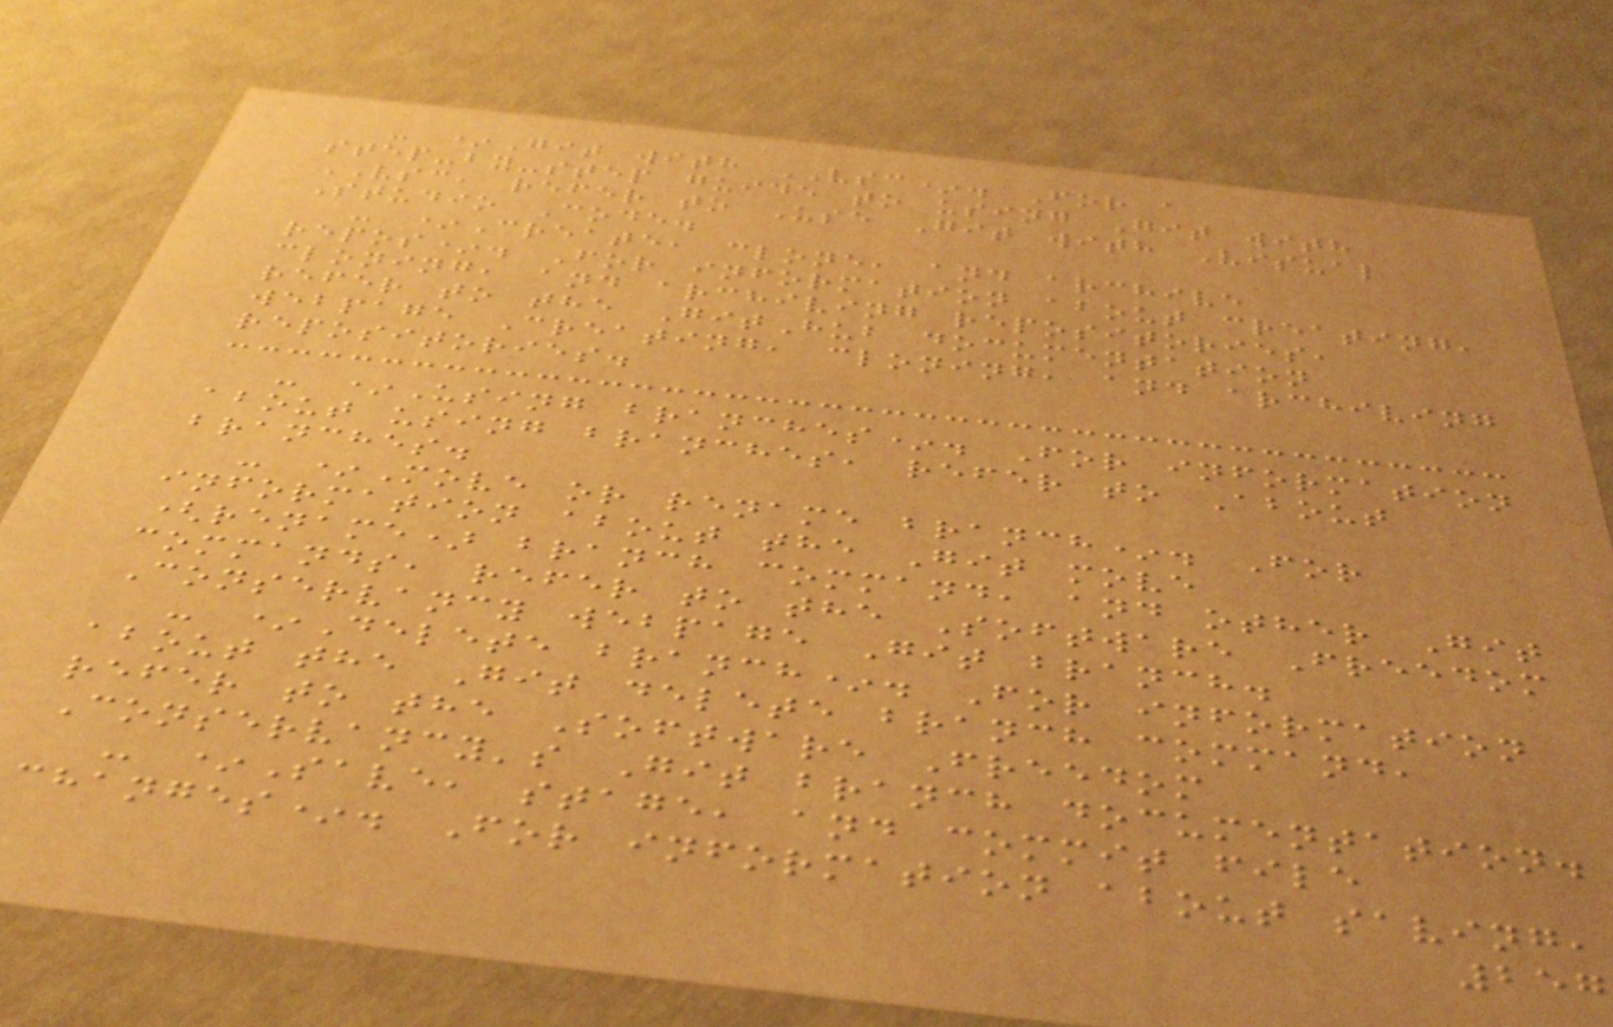- *Git with VSC*. For a
step-by-step guide to using Git with
VSC, refer to Use Git with Visual
Studio Code.
- *Create, clone, and archive
repos*. For information about creating,
cloning, and archiving repositories,
refer to the GitHub documentation
webpage Creating, cloning, and archiving
repositories.
- *Using branches*. For information
about using branches, refer to About
branches.
- *Move or rename branch*. For
information about the Git move
(rename) branch command, and other Git
commands, refer to the Software Freedom
Conservancy webpage Git branch.
- *Delete branch*. For information
about the Git delete branch command,
refer to the Software Freedom
Conservancy's Git branch documentation.
- *Save, stage, and commit file
changes*. For information about saving,
257
